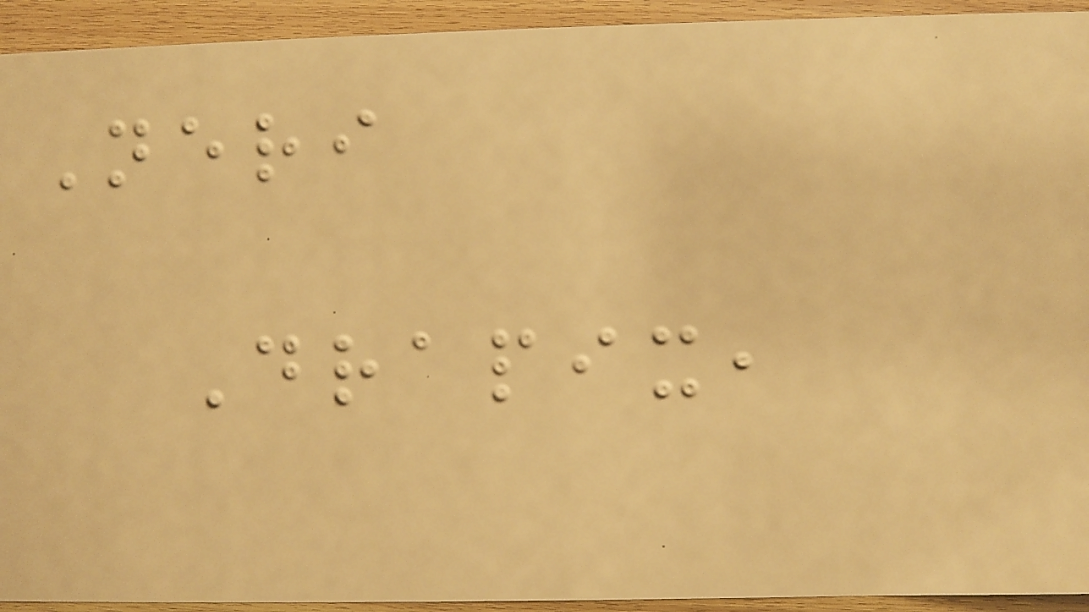Neri
Drapix,
